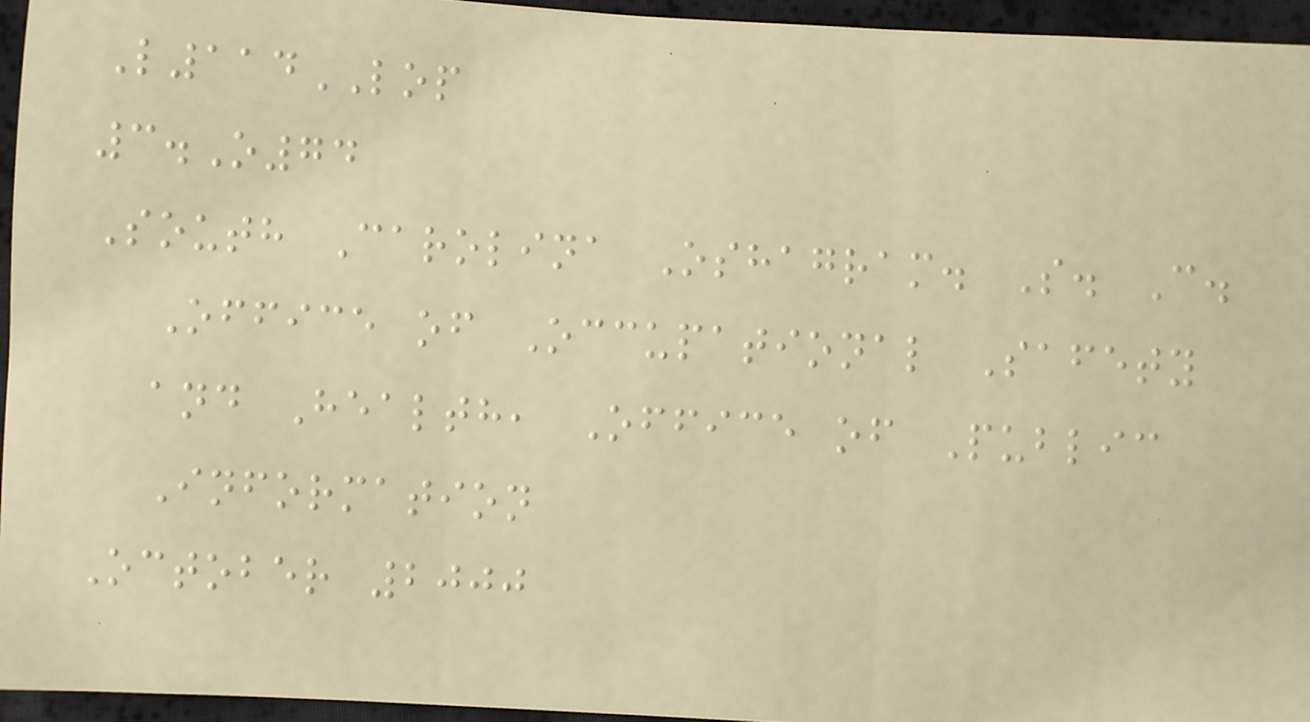L114LOP
3.O74
South Carolina Oshagram. S. C.
Office of Occupational Safety
and Health, Office of Public
Information
October 2000
